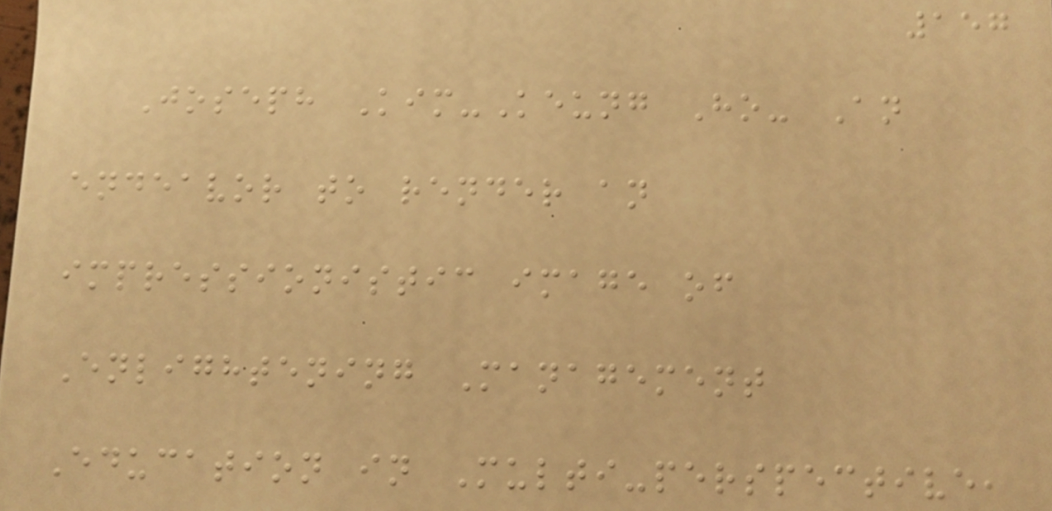157
Joseph Kim-Keung Ho- An
endeavor to render an
impressionistic image of
Enlightening Management
Education in Multi-perspective,
